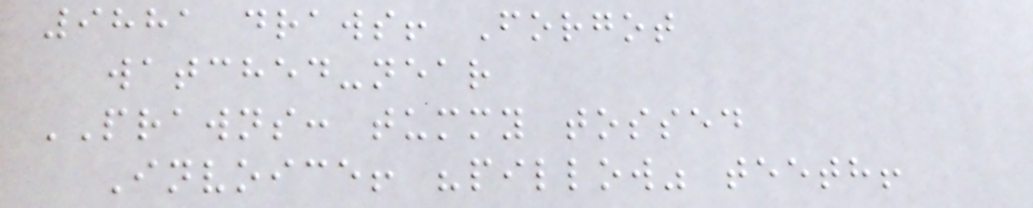9881 draws! Forgot
watched-near
PRAWNS: tummy tossed
Invoice! "pillow" teeth!
